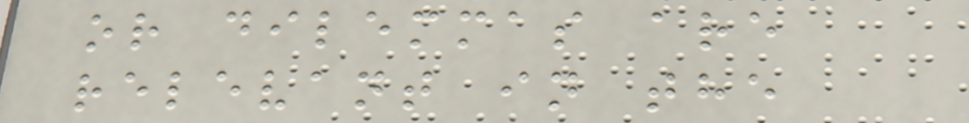or dilemmas are
relevant in the
